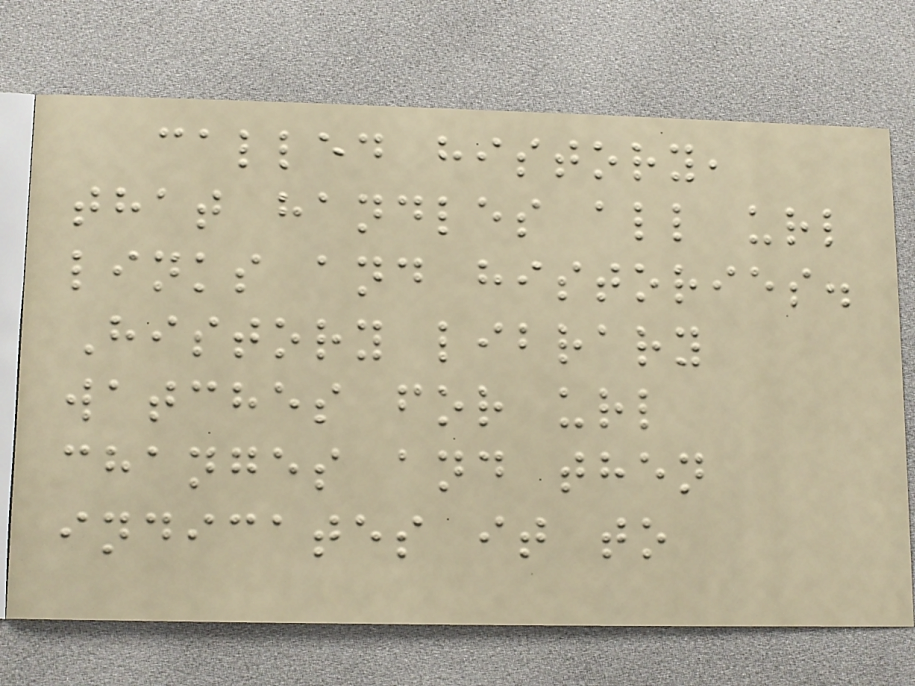called history,
that handles all url
links and histories.
History library
watches for url
changes and then
indicates it to
